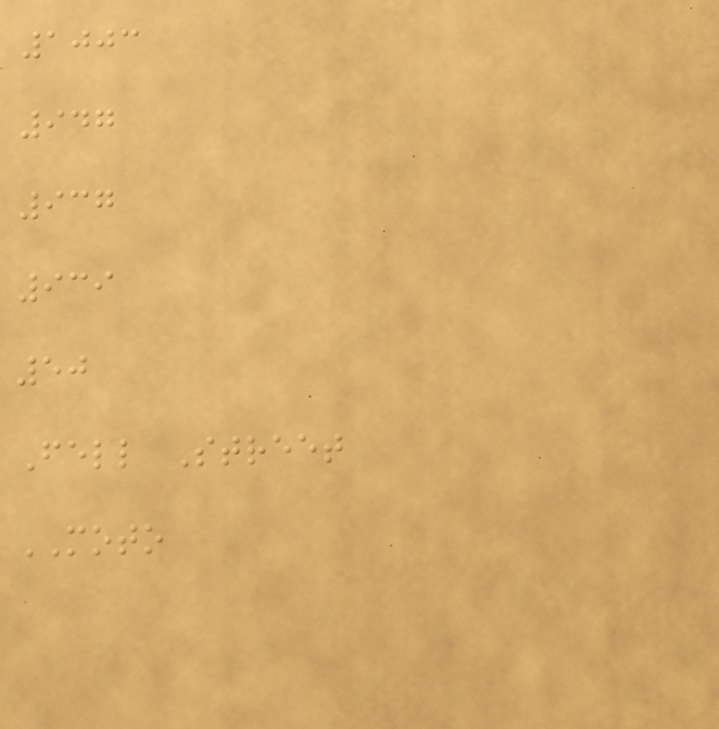1003
947
937
939
50
Fell Street
MOTO
